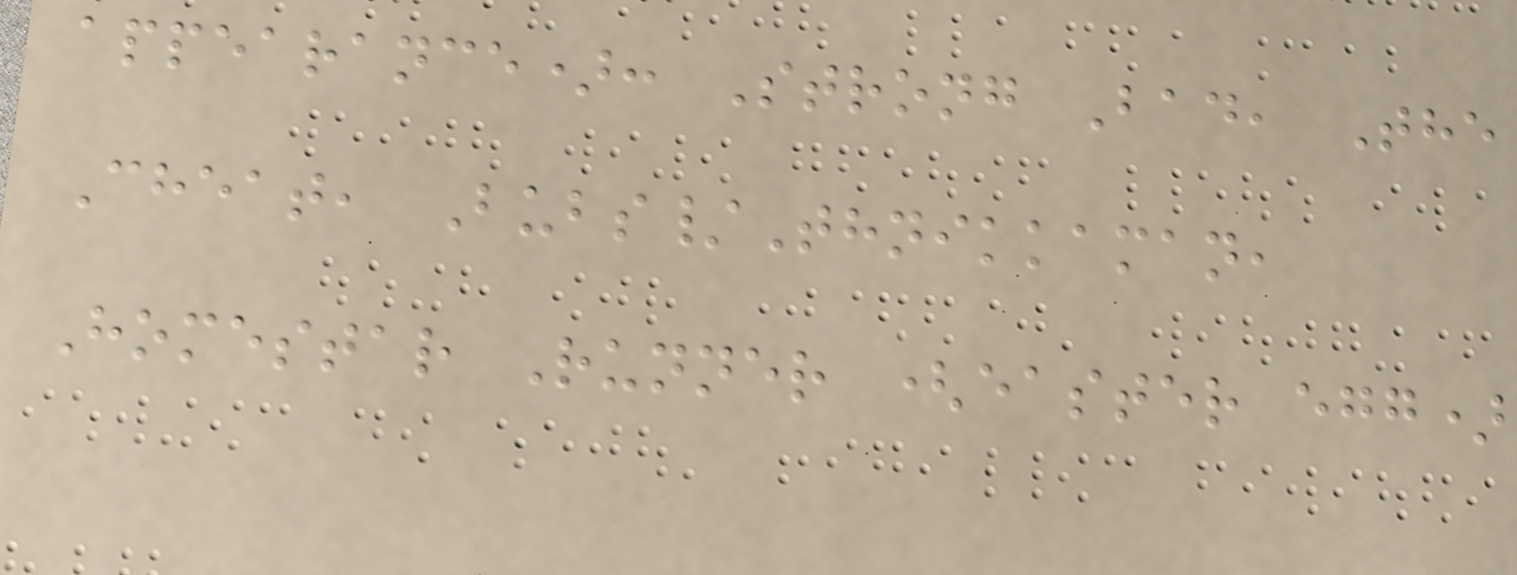appearance): Strong Bad, The
Cheat, Bubs/Thnikkaman,
Homestar Runner (easter egg)
